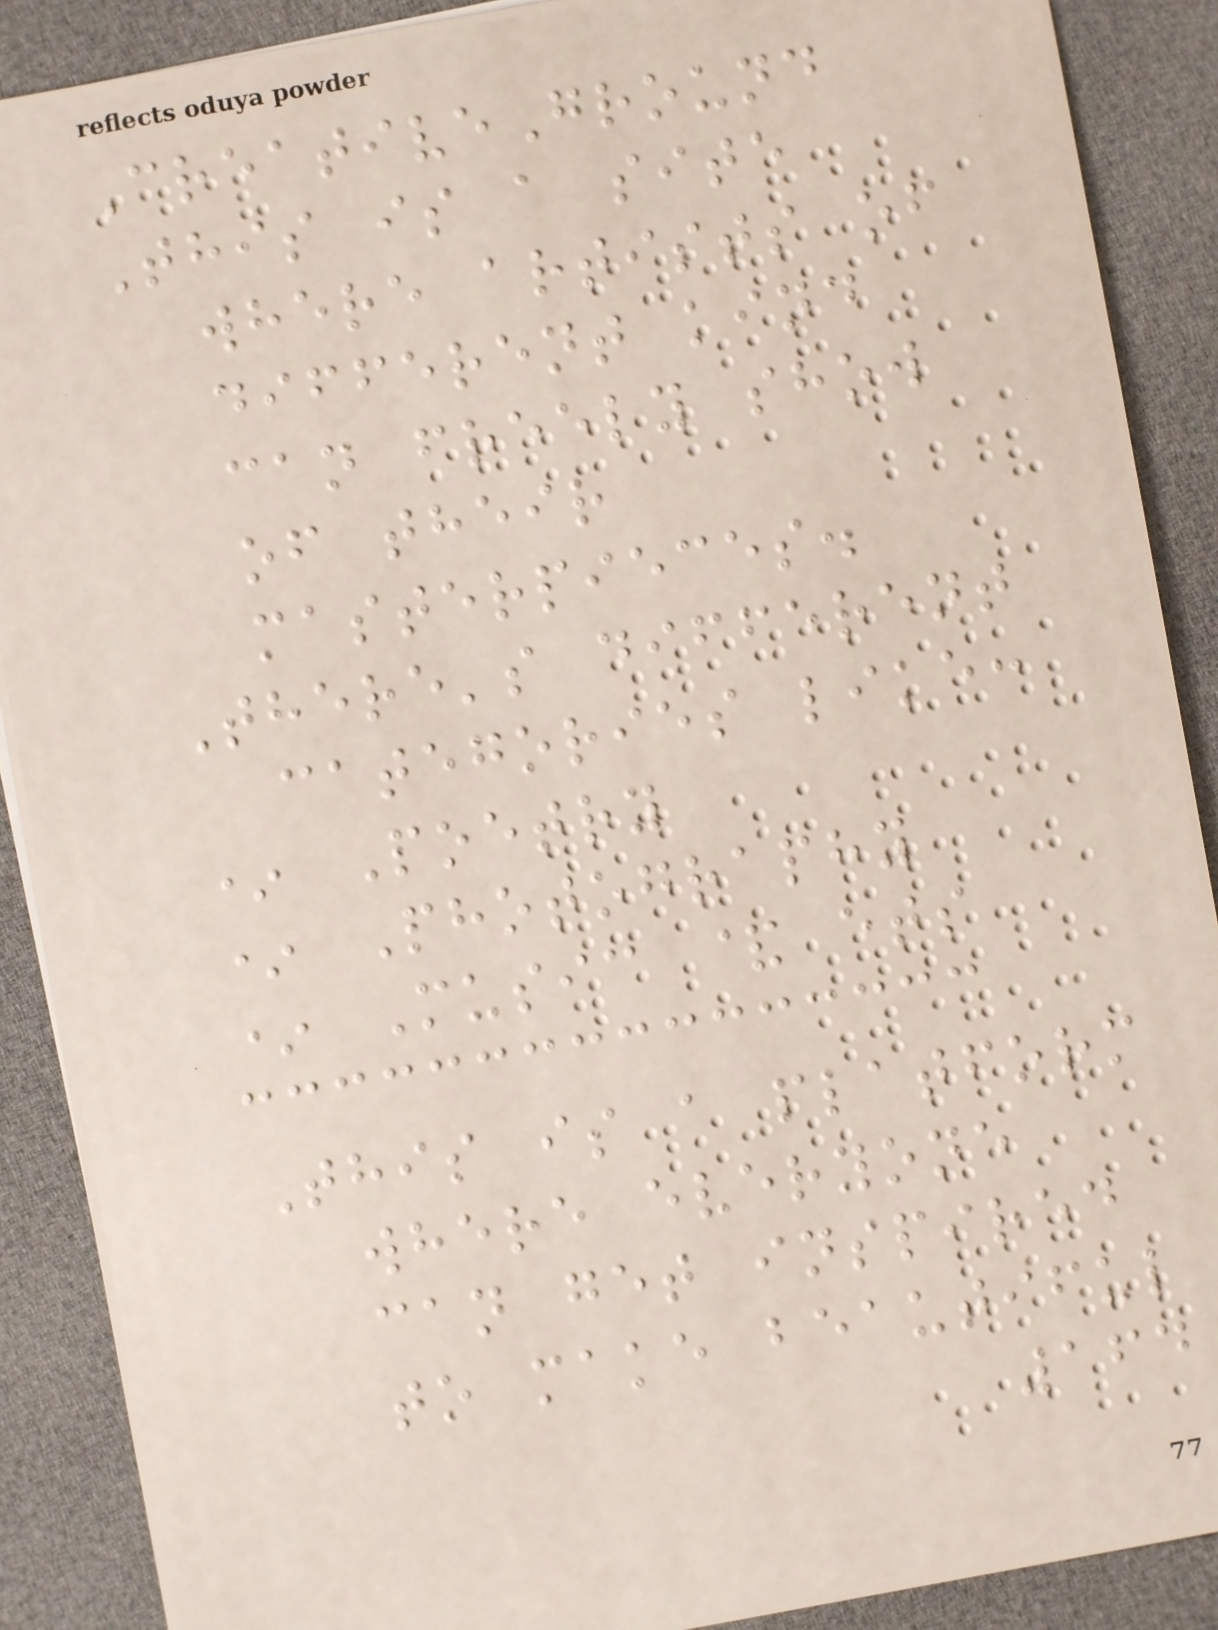CreativeGround
This is a site
where artists of
different kind
can freely show
of their
masterpieces.
There's different
categories like:
* Poetry
* Photography
* Music & ets
This is a platform
where everyone
can get inspired
to make beautiful
164
